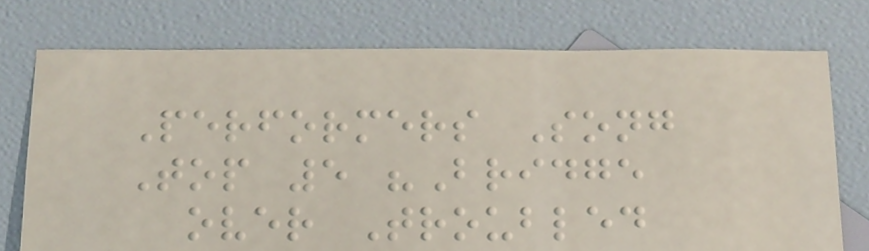Performers Song
Top 5 "Bridge
over Troubled
